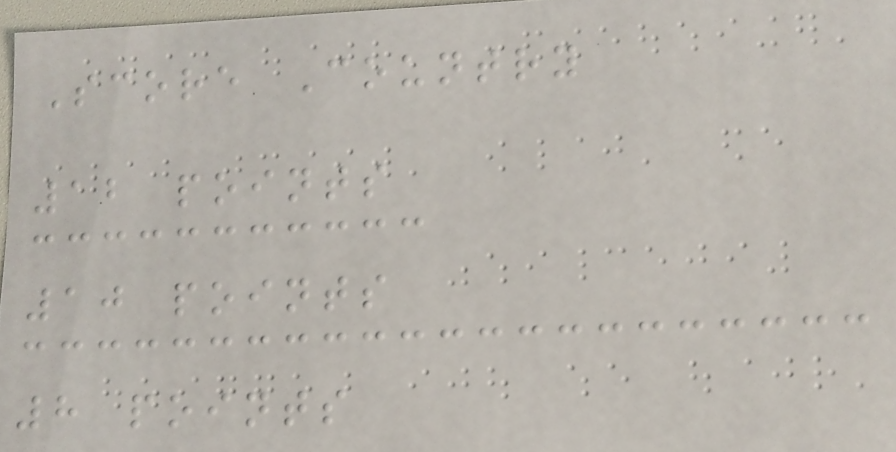Score Country
12 points
10 points
8 points
